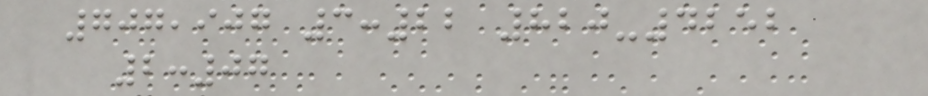707,907 3:22 820-4252
2:07
